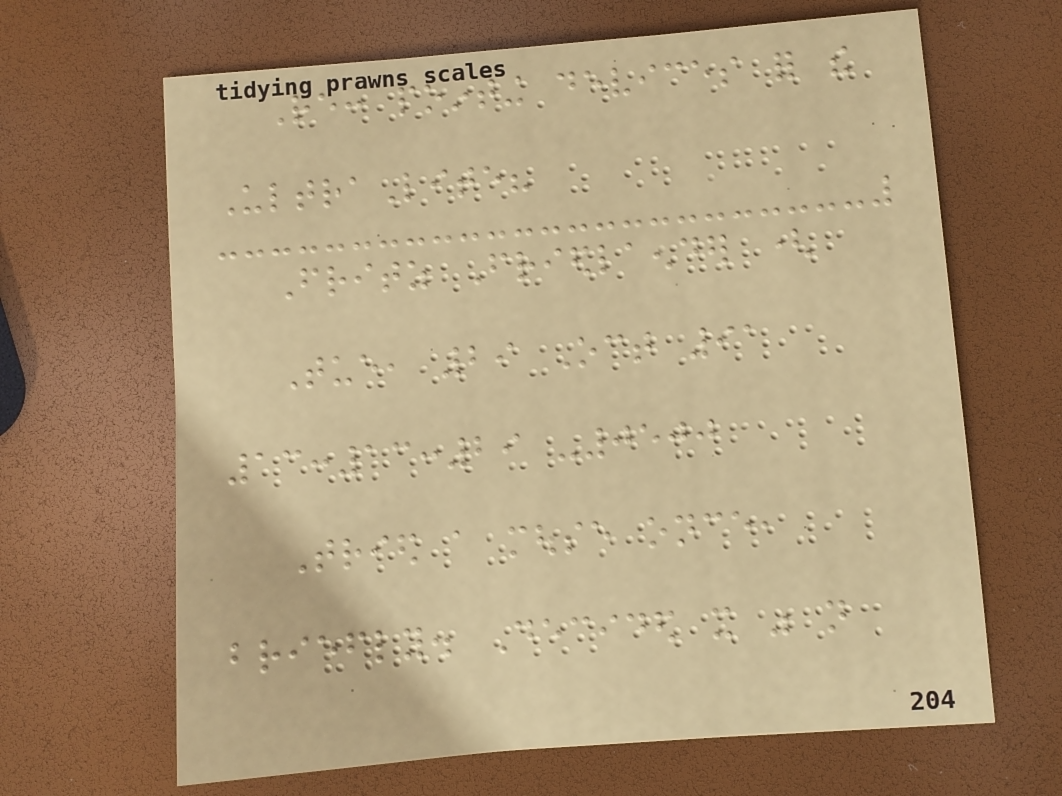Re: pointing devices for the
UltraLite?
Fritz Friedlaender (
Tue, 29 Oct 91
13:13:29 -0500
Tried a mouse once,
briefly. Decided it was not
